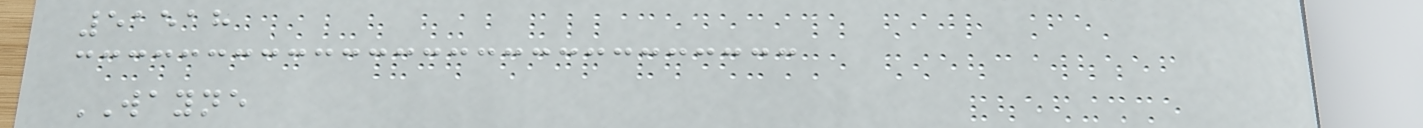51518
WAYNE
